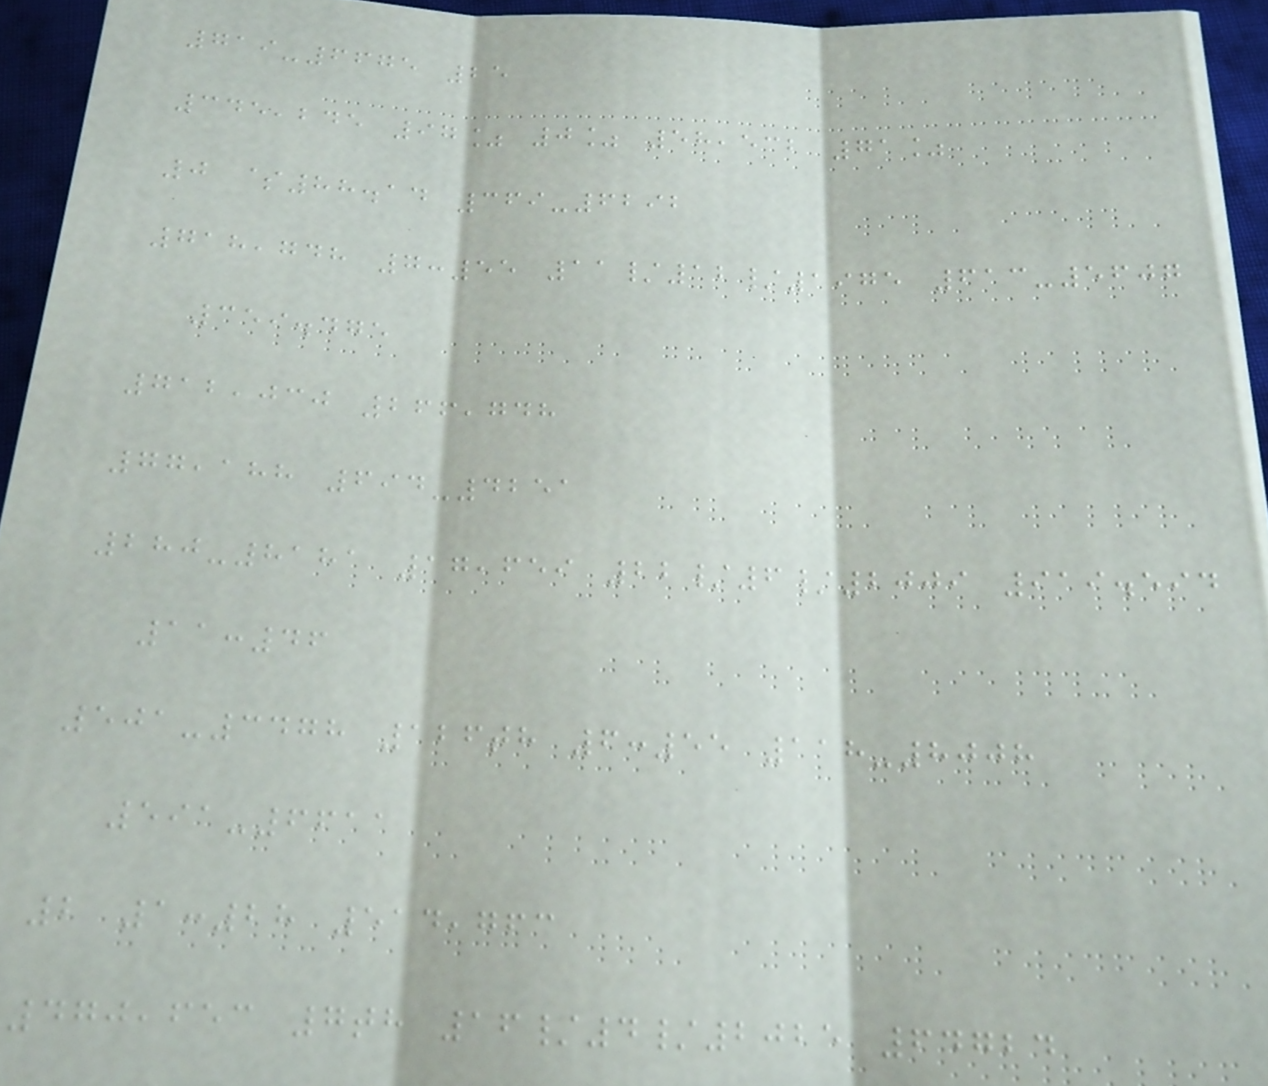719-6675 25
345,245 97% 0% 58,532 71%
0 $88.14 369-6292
718,748 7:55 11/12/1975 613-5607
359.475
712,030 266,748
77,188 694-4251
280-8181 17,659 22/6/2009 919.594
11:46
501-3478 126th 6:55 118-8008
591-6611
2 1:28 514,763
470,653 7th 16/4/2025 64724
